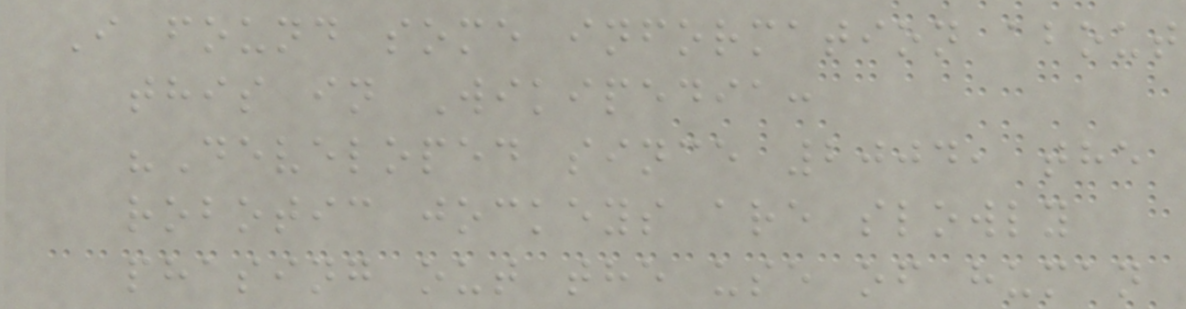I found some information about
this in Wikipedia:
"Developed since 2004, the
robotic jockeys are slowly
phasing out the use of human
